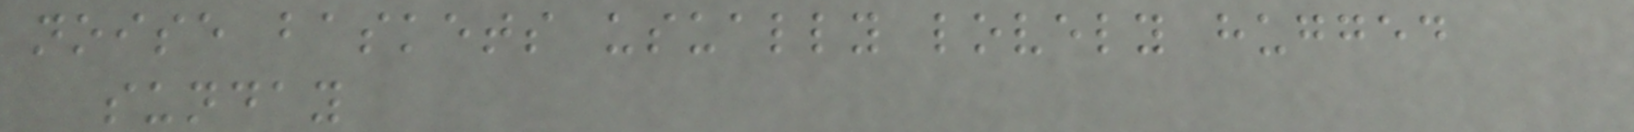noise baskets usually lovely hugged
sunday
